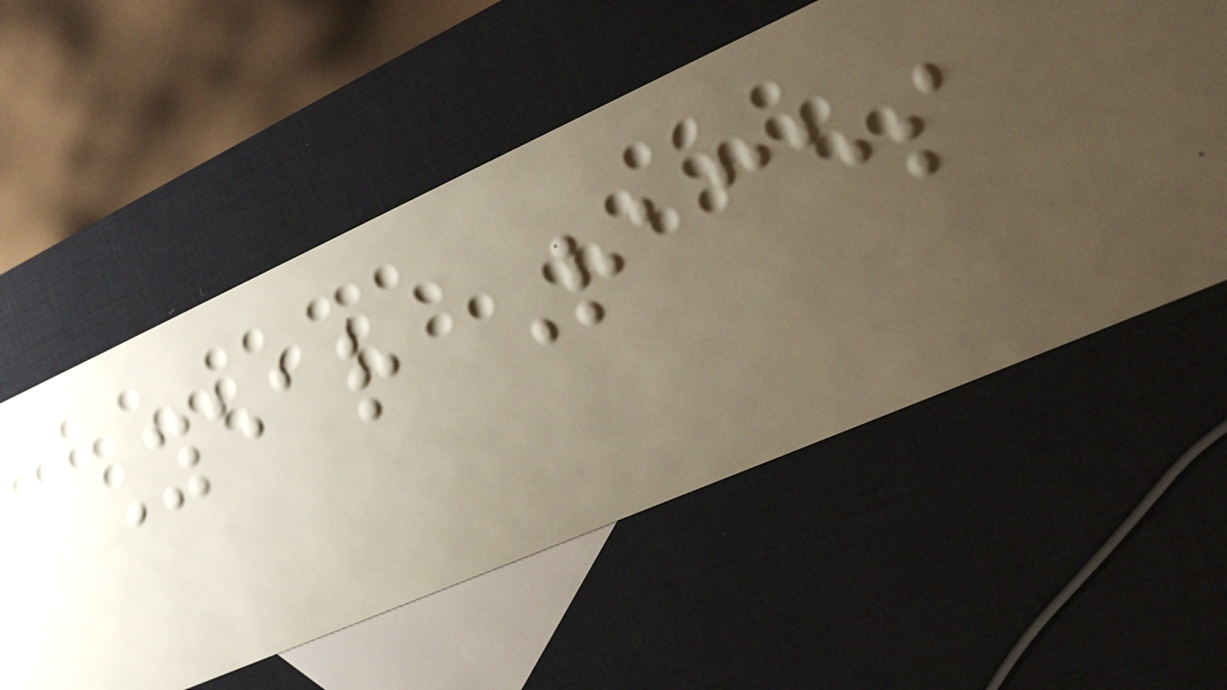Year Races
